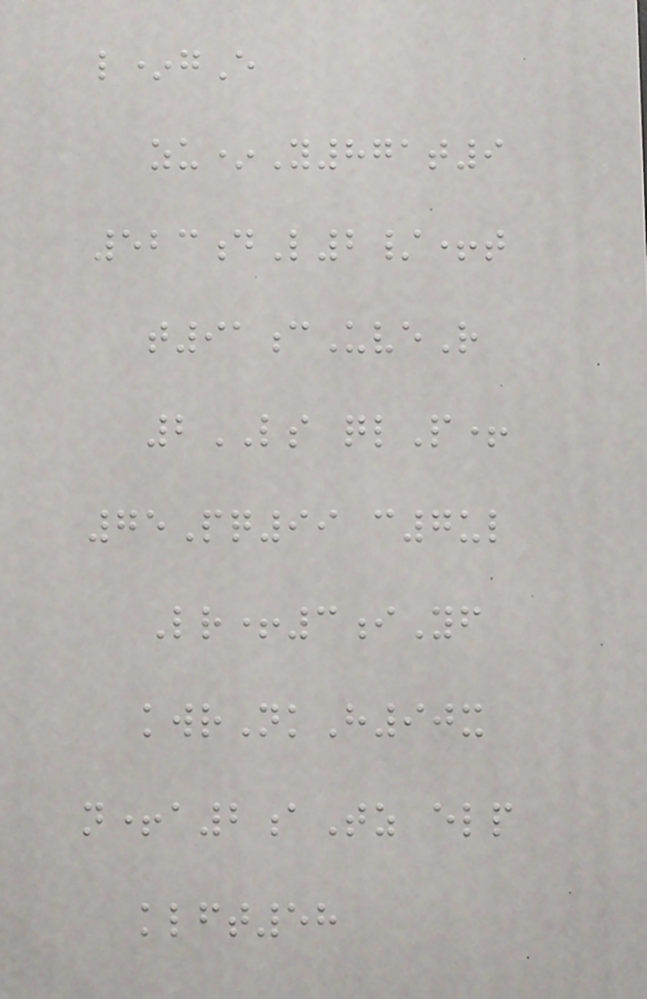l*gE
zu*Y871t9
523dL2/+t
t91cUveR
2LS qlP+
75Pq99 c7ul
Lr+3iYf
kwrNkH90x
n+a2aTz elp
klft58
